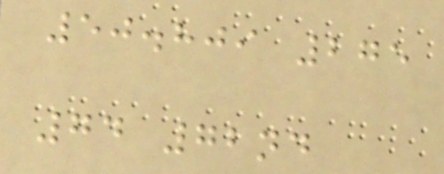50.809 275
74 72nd
